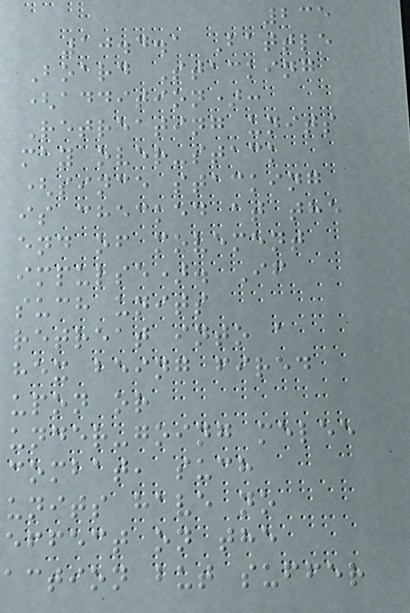235
10.4.1 Battle
Board Stacking
(addition):
Retreating units
may over-stack
(since stacking
is checked at the
end of movement
impulse). If
such units
retreat into a
hex being fired
upon or
under-going melee
combat, such
units have no
effect on the
action but suffer
